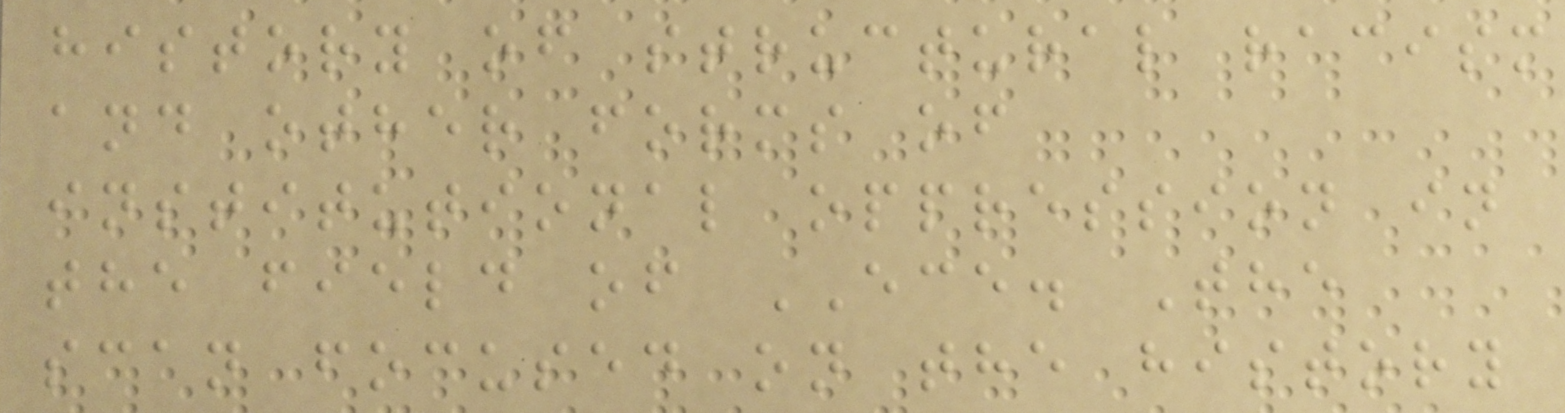history of structural racism
and other forms of
institutional oppression in
the field of ECE. The
scan focused on the history
